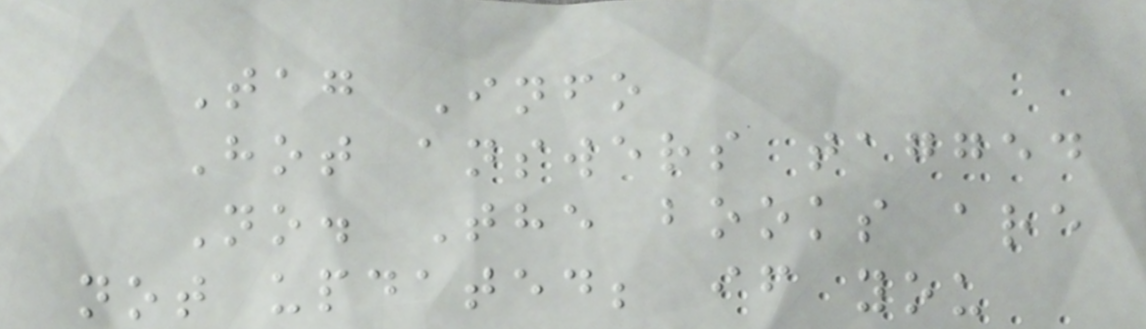Tag Info
Hot answers tagged
No. The books are
not updated; if you
